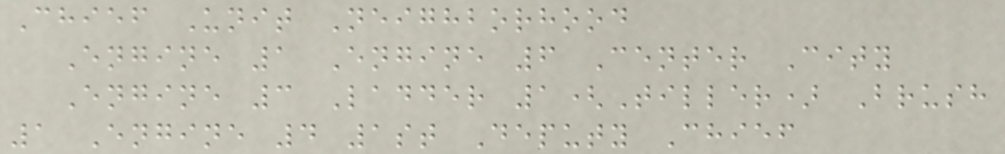Chief Unit Neighborhood
Engine 1 Engine 6 Center City
Engine 3 Ladder 1(Tiller) Brush
1 Engine 4 1st Deputy Chief
